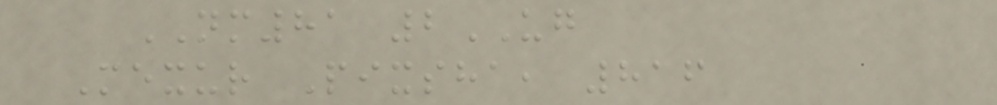NM81 2UG
Mexur Pixsha, 816
